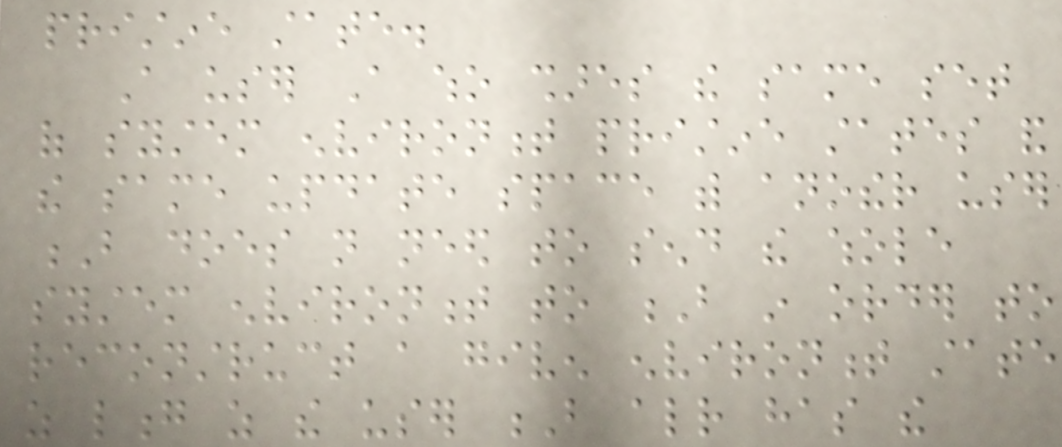pristine state.
A user A who shares the same set
of system environment pristine states and
the same update space with another user
B does not need to send the whole
system environment to B in order to
reconstruct a given environment state
as long as the user B already has the
